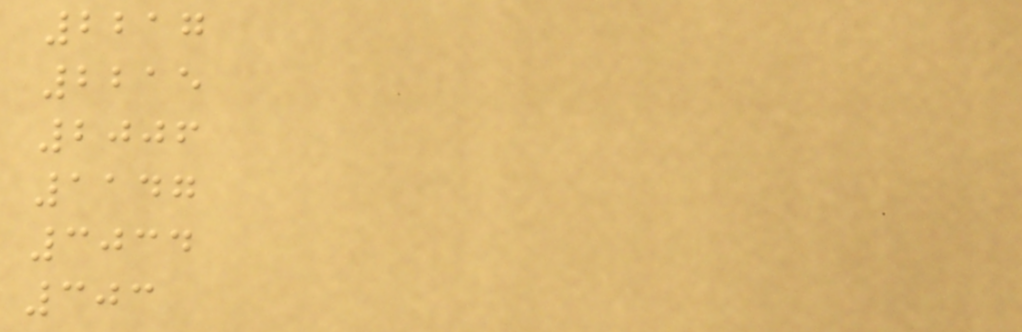2217
2215
2006
1147
3034
303
